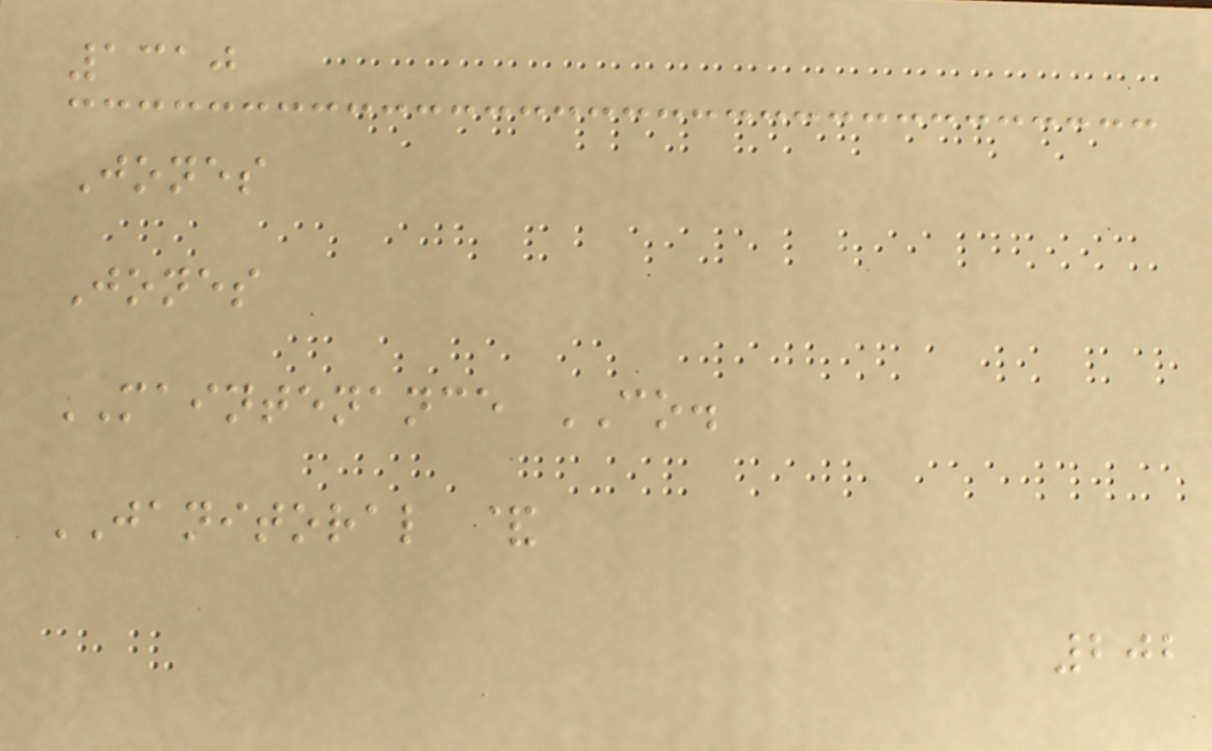1310
Jones
Jones
MAINTENANCE CO.
JANITORAL &
202
